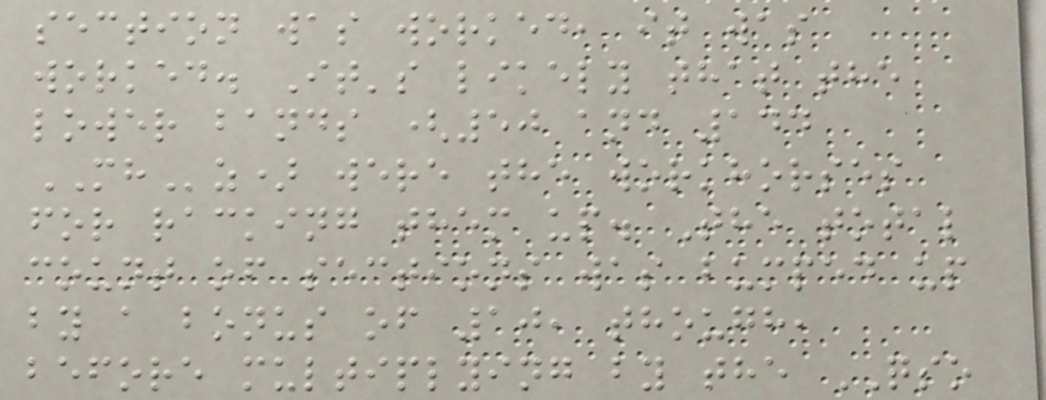section was worked, it was
worked. It's likely that the
lower bands (50 and 144
MHz) were the workhorses
for racking them up. The total
count of sections was bumped up
by a bonus of 10, though,
before multiplying by the QSO
